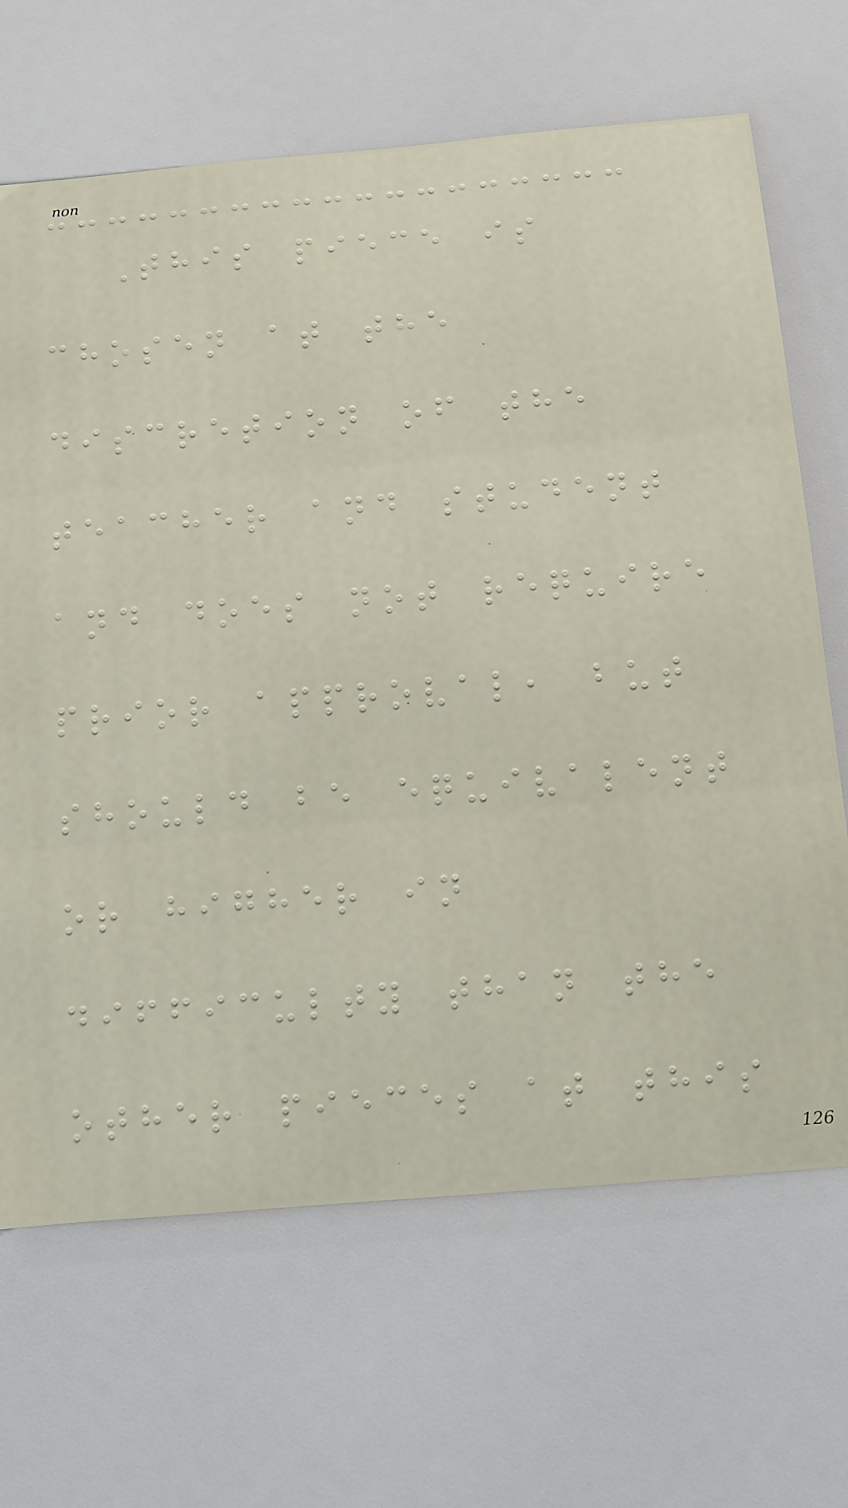This piece is
chosen at the
discretion of the
teacher and student
and does not require
prior approval, but
should be equivalent
or higher in
difficulty than the
other pieces at this
